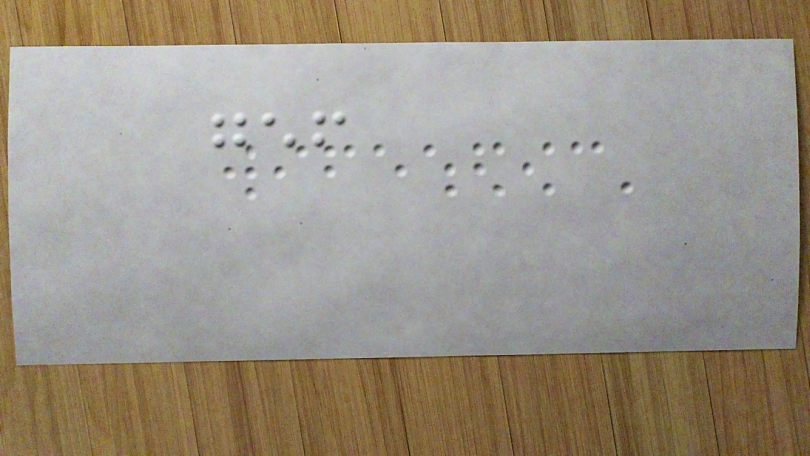gef
